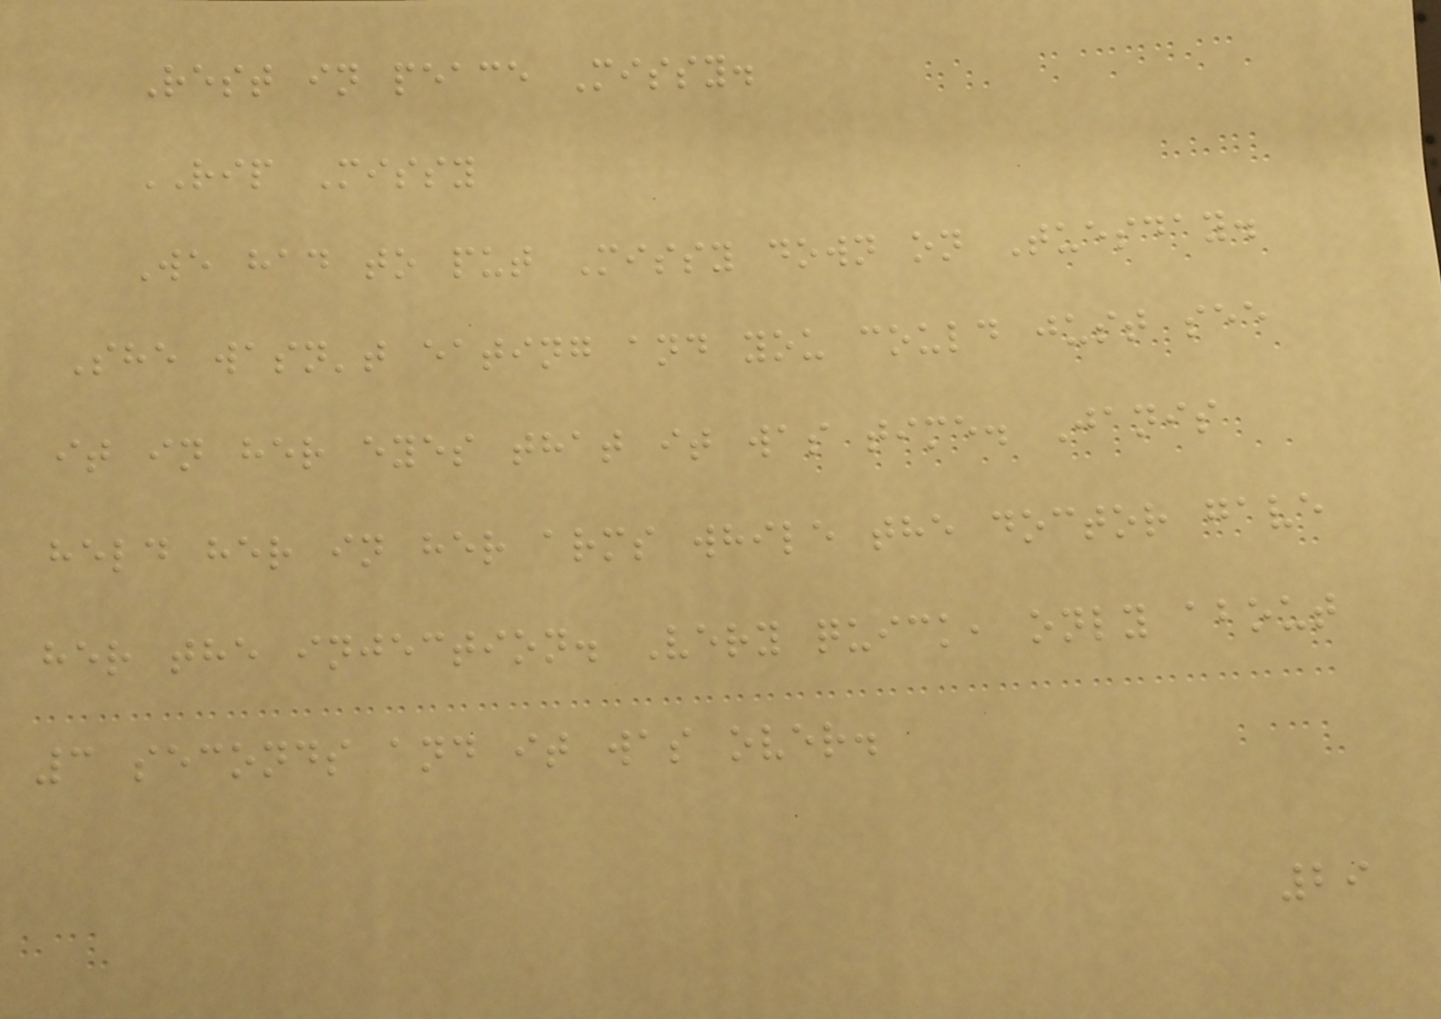Rest in peace Missy.
RIP Missy
We had to put Missy down on Tuesday.
She wasn't eating and you could just see
it in her eyes that it was time. Janis
held her in her arms while the doctor gave
her the injection. Very quick, only about
3 seconds and it was over.
29
